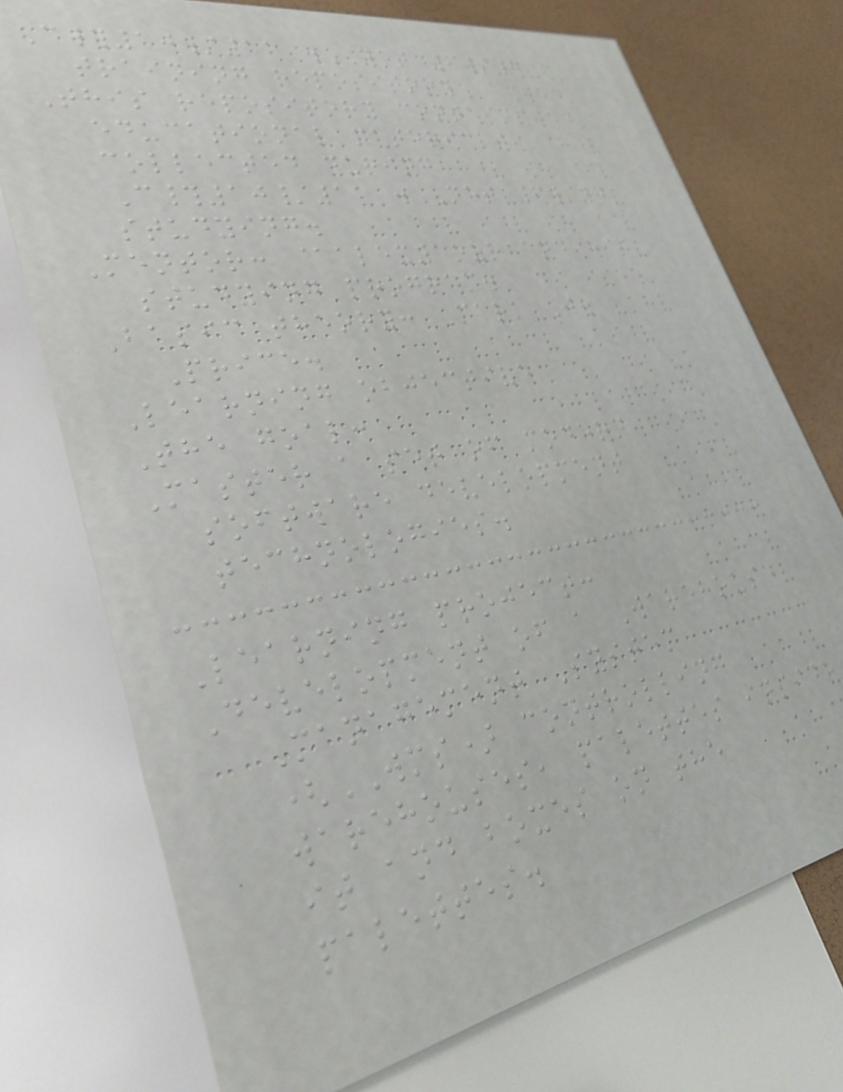C#10/11 .NET 6/7
training repository
This repository contains
educational materials
collected during
C#10/11 .NET 6/7
studying.
Mentor: @alex1ozr and his
studying program.
Basic theory: Mark J.
Price.
Learning objective
The goal:
Master a set of modern
software development
technologies.
Learning project:
Development of a Warehouse
Management System
(WMS) controlling
warehouses, palettes inside
it and boxes on the
palettes.
